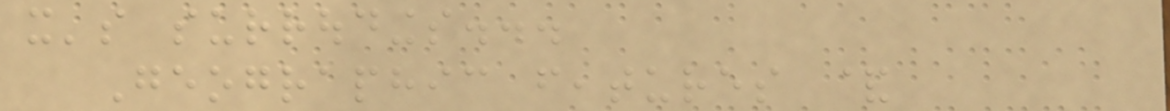it's surroudings...
Geographic features &
